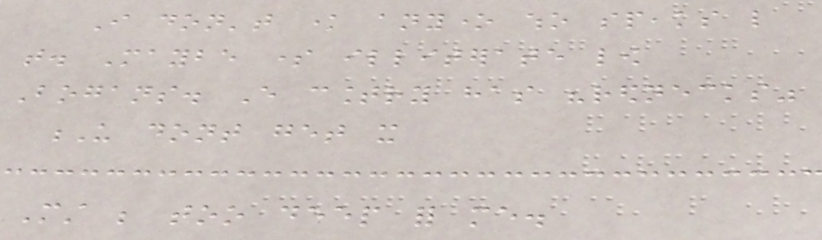I don't know anyone who speaks like
that. Maybe some illiterate low
Bogans. Every country has "rednecks"
U dont get it
Must be too deep for me.
